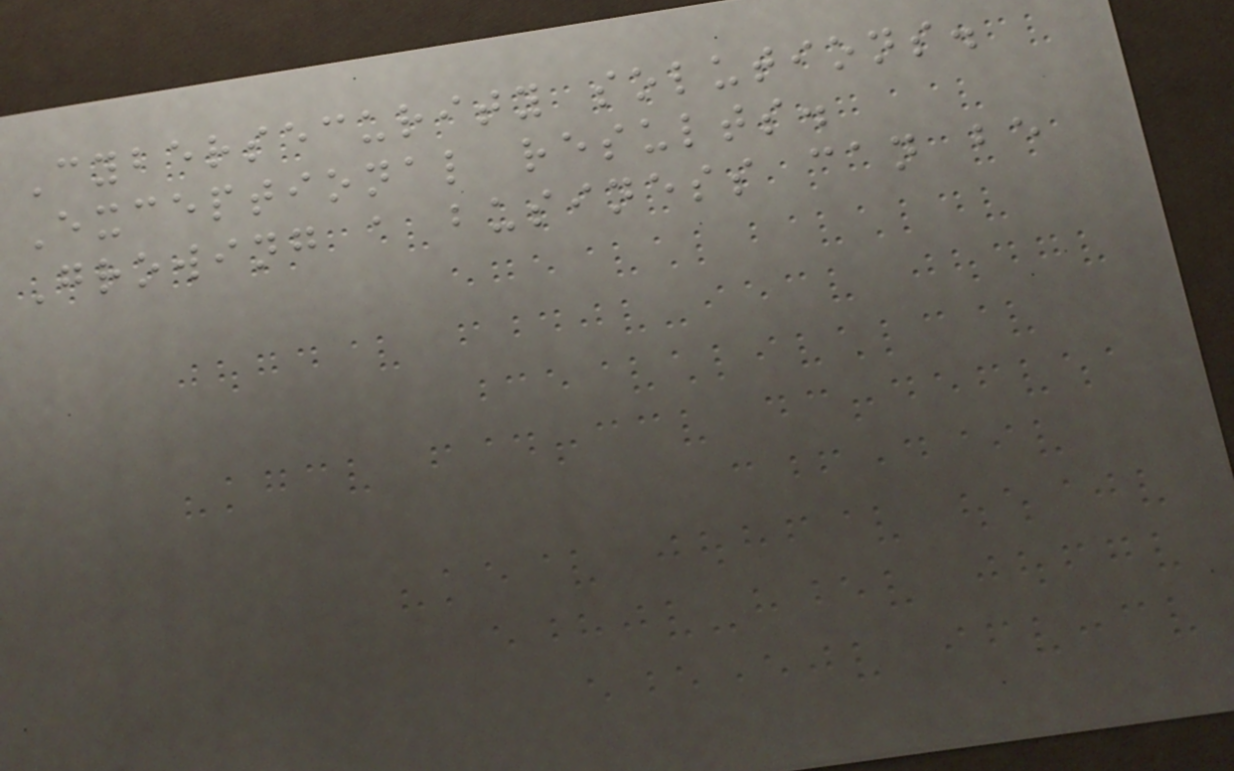Cybersecurity solutions.
Exceptional results.
Growing a business can be
